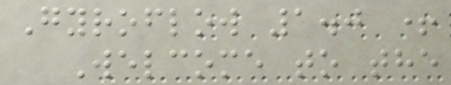Gyroflow 1.0 +
Welcome to the
